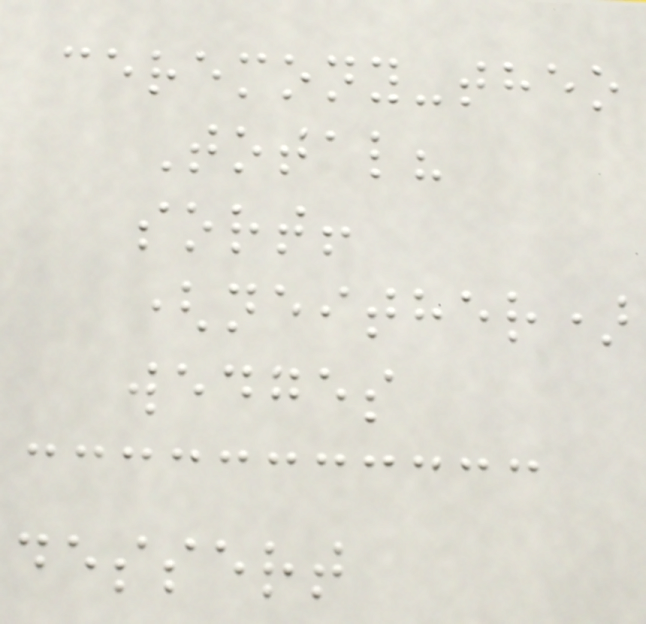ceremony-theo
Total?
sort!
(neither)
wedges
dessert
